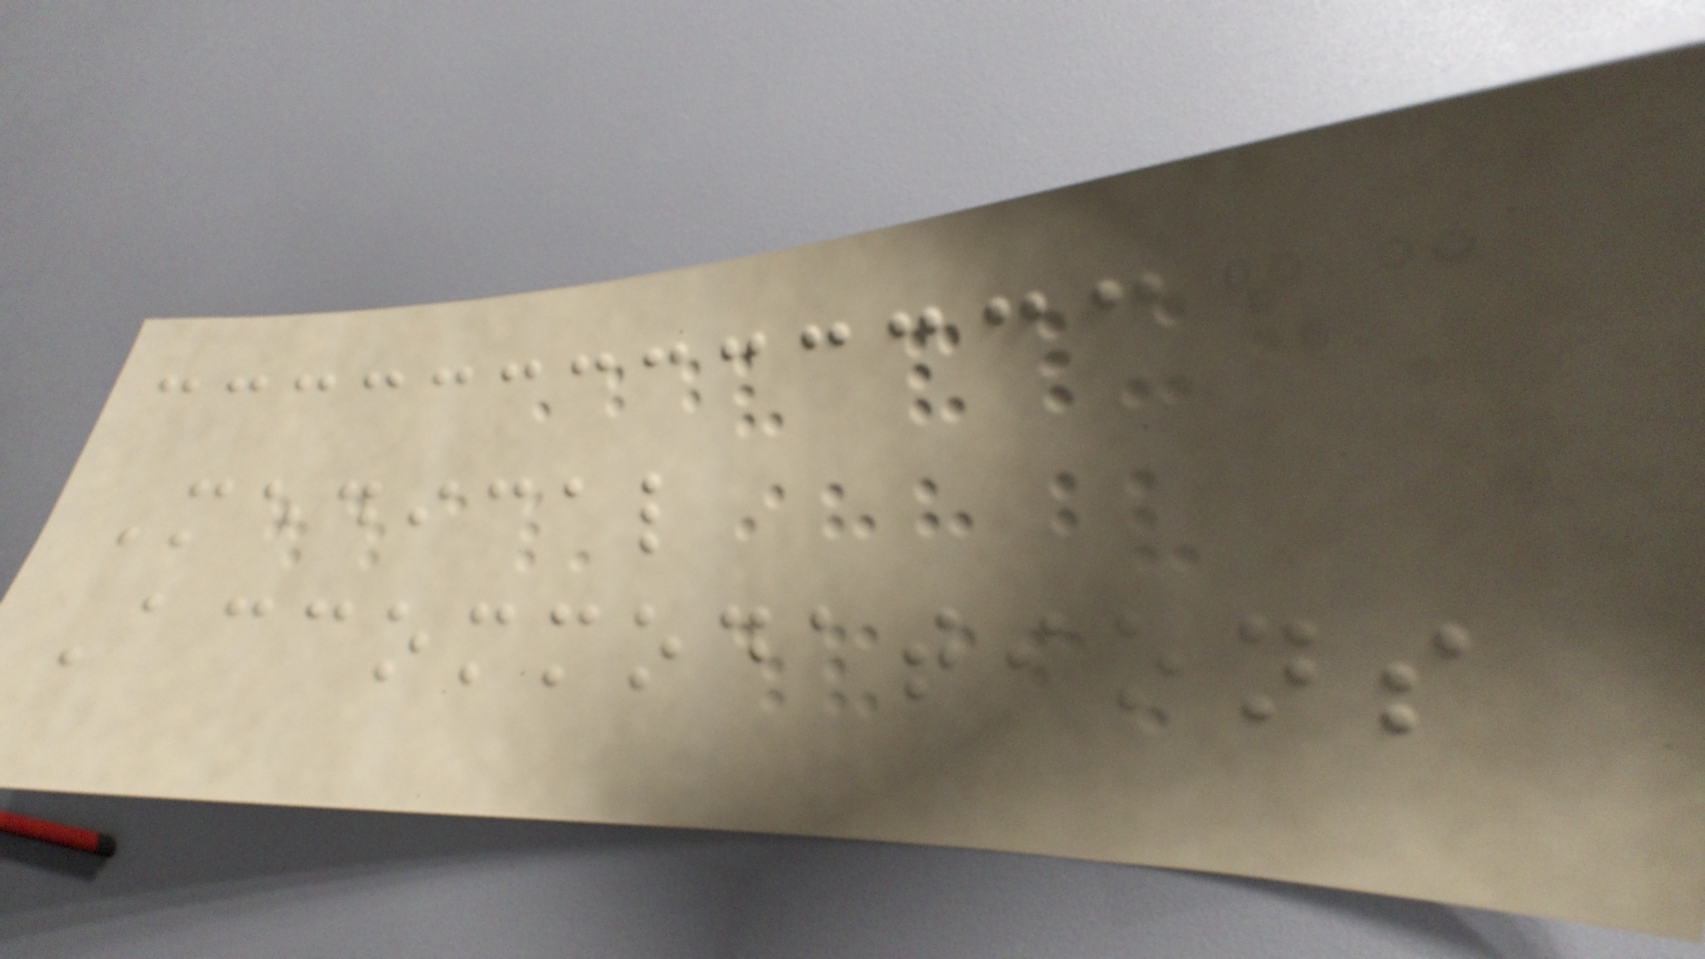Medical
Accommodations
